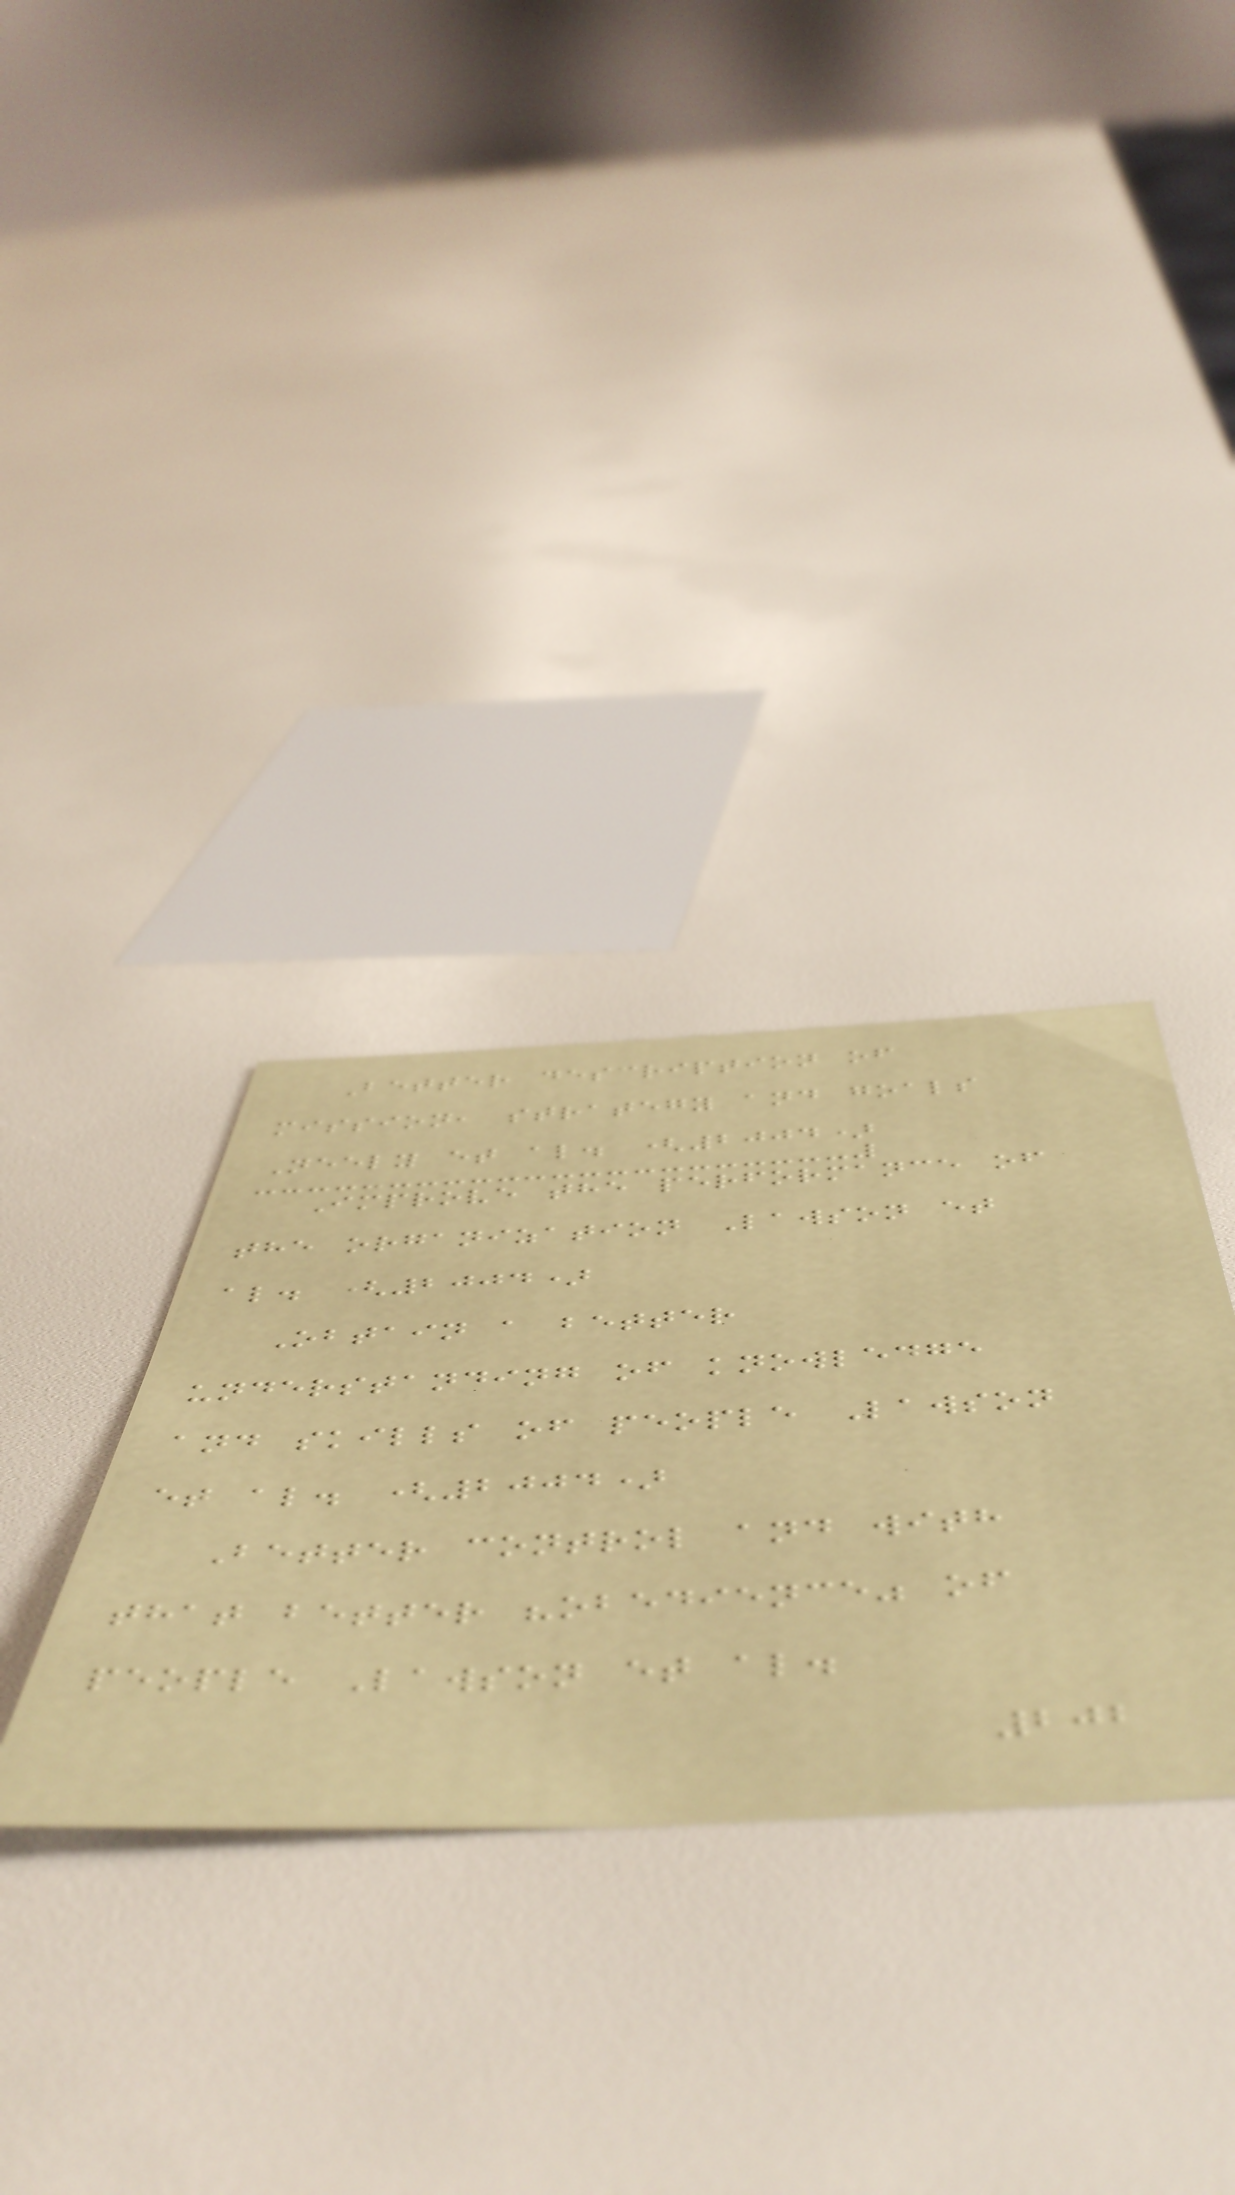Better description of
mission, strategy and goals
Neely et al. (2004)
Improve the performance of
the organization Lawson et
al. (2004)
Obtain a better
understanding of knowledge
and skills of people Lawson
et al. (2004)
Better control and with
that better "obedience" of
people Lawson et al.
202
